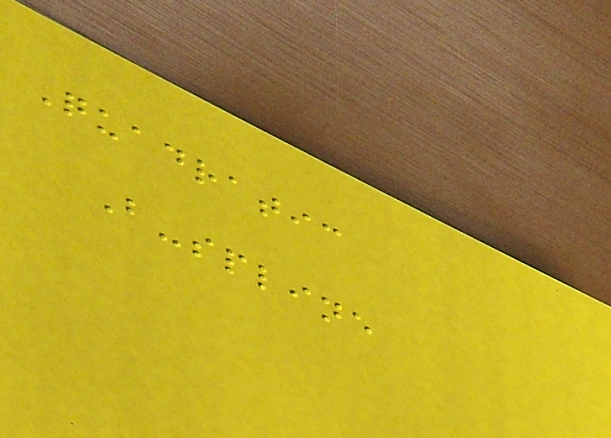Quadratic
B-spline
